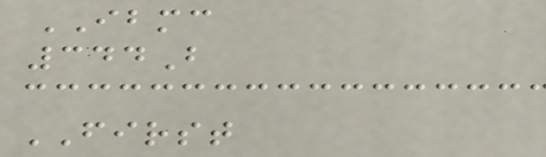IBMC
344B
FIRST
